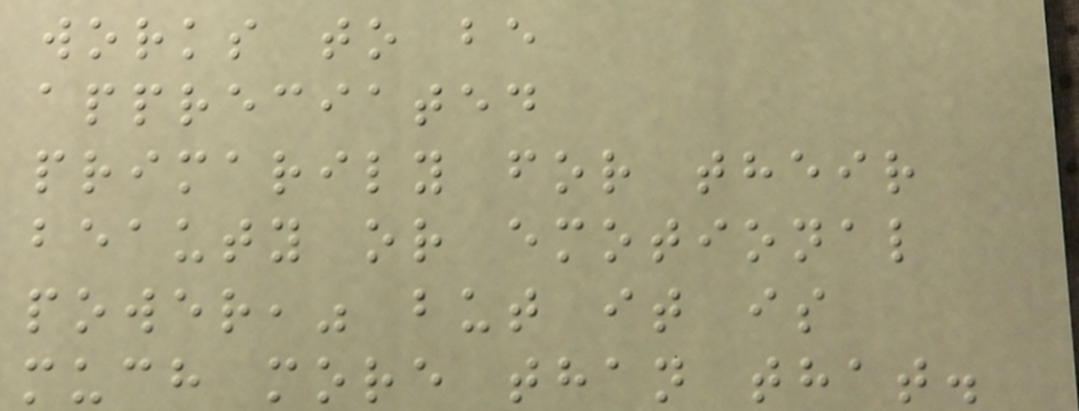works to be
appreciated
primarily for their
beauty or emotional
power," but it is
much more than that.
